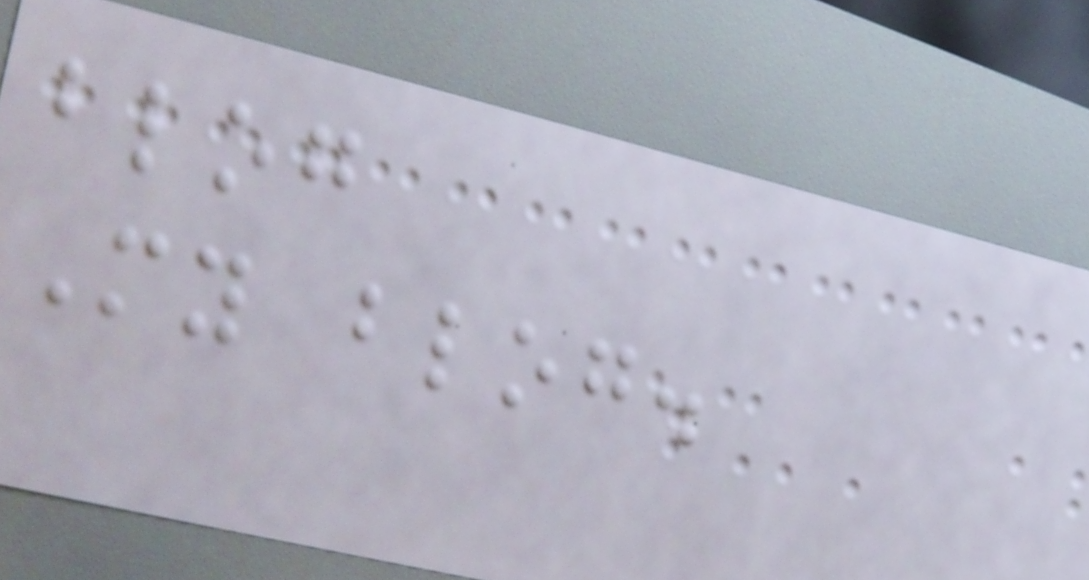blog
My blog.
